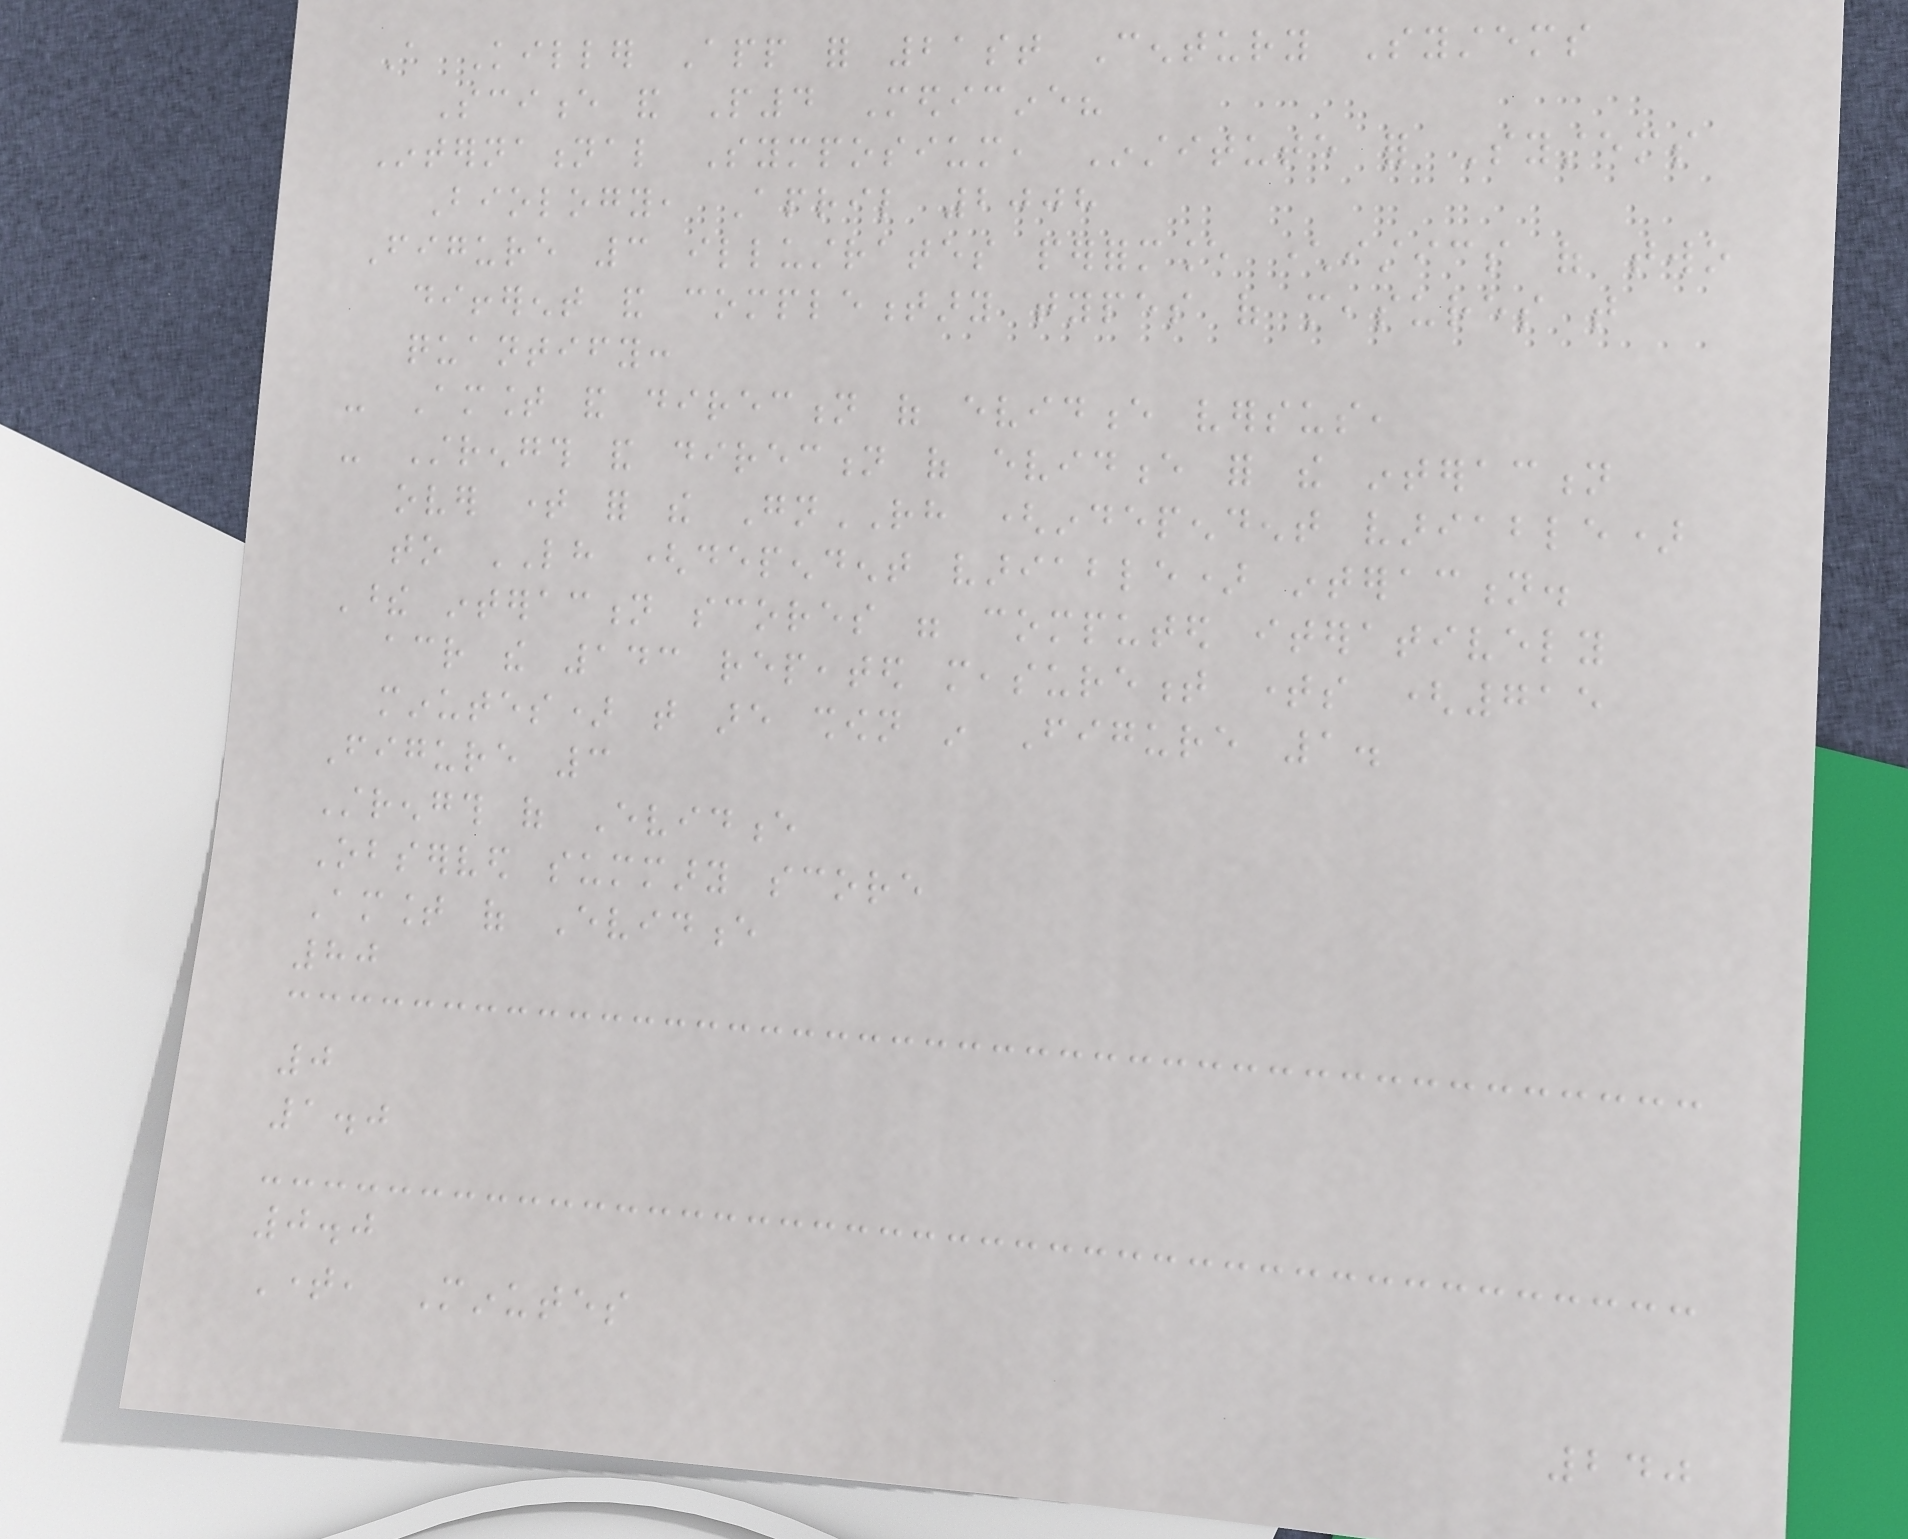A Killer App for 21st Century Systems
Science and P4 Medicine?
International Symposium, Institute for Systems
Biology, April 2008
Figure 3 illustrates performance characteristics of two
different and complementary types of measures that
quantify:
- Amount and direction of evidence versus,
- Strength and direction of evidence for the interaction
over time for the GnRH (independent variable)
to LH (dependent variable) interaction.
These interaction scores were computed iteratively
across the 143 repeated measurement times (715
minutes) that are shown in Figure 1.
Figure 3
Strength of Evidence
Observed summary score
Amount of Evidence
80
0
1.0
0.0
Time, Minutes
240
